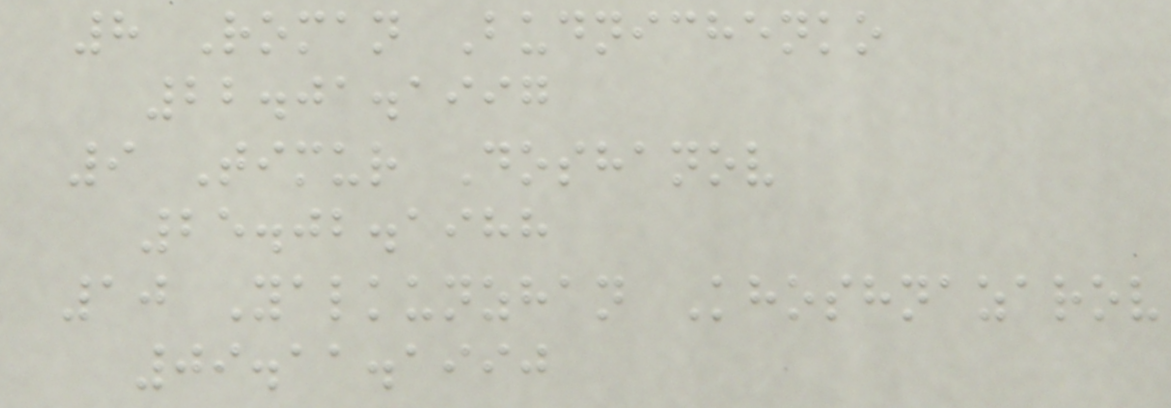8 Roman Budnichenko
22.01.1997
9 Timur Doshanov
25.02.1988
10 Yalkunzhan Khoshnazarov
09.11.1990
